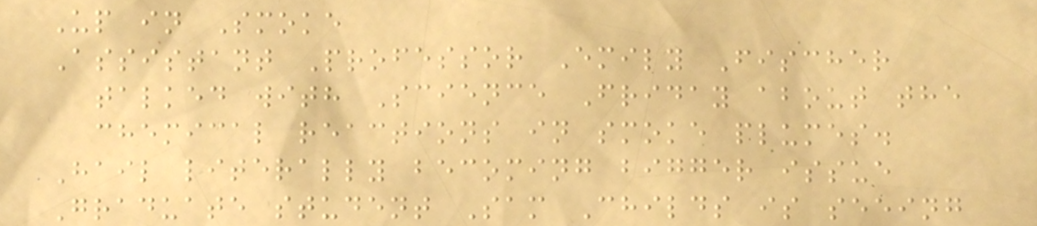Up in Smoke
Assistant Professor Emily Fischer
talked with Science Friday about the
chemical reactions in smoke plumes.
Hail literally becoming bigger issue
Graduate student Sam Childs is seeing
